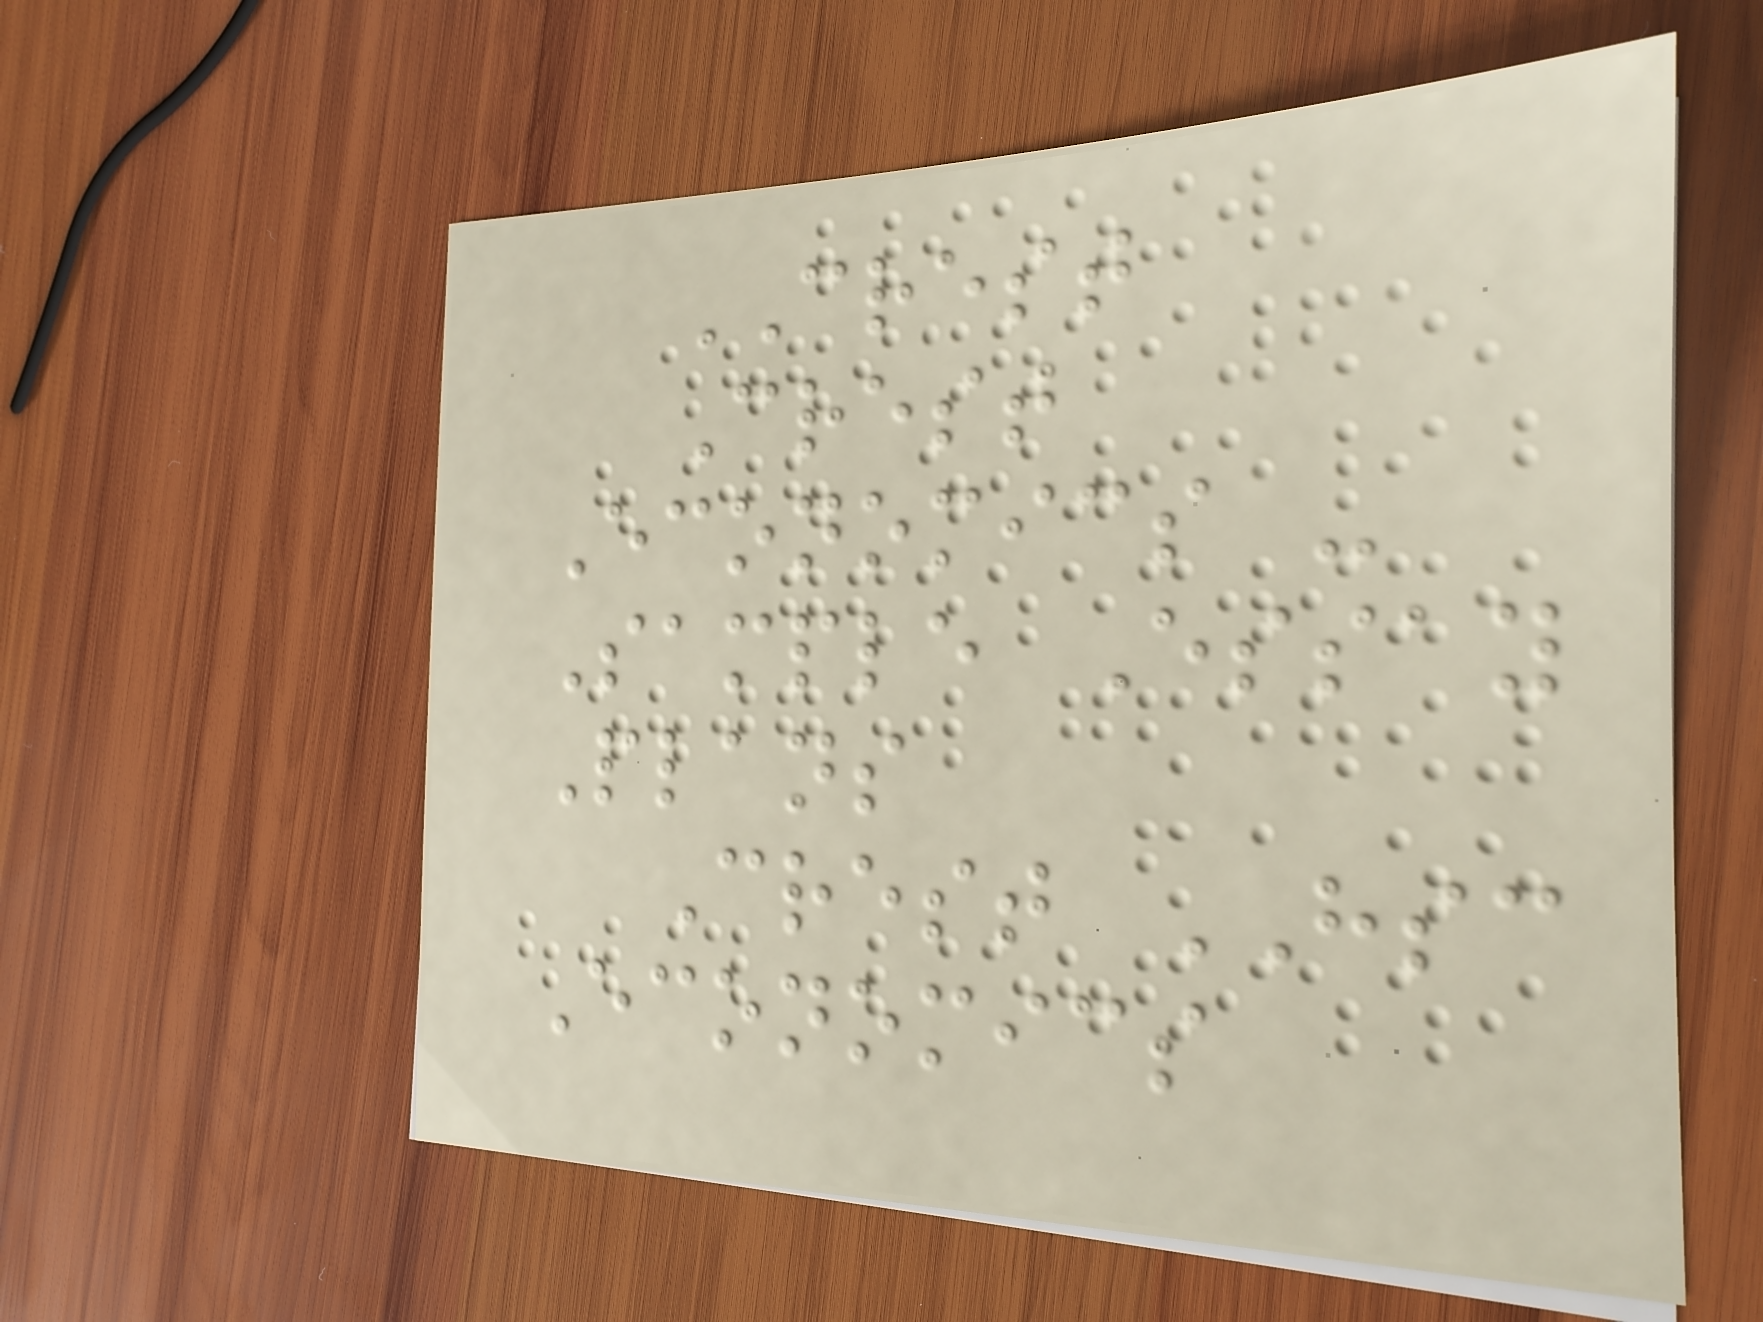CREST
Crest
Economics -
Sample Essay
Plans
Crest HSC
Economics
